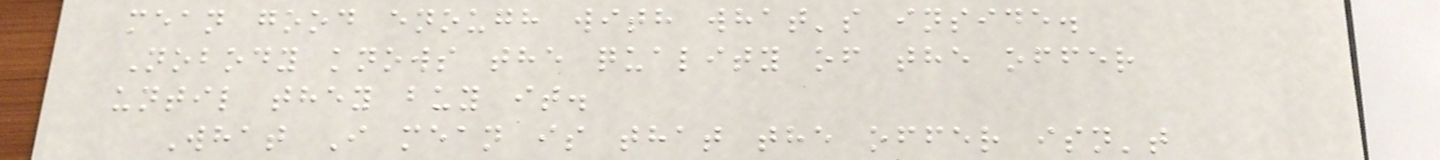mean good enough with what's inside.
Nobody knows the quality of the offer
until they buy it.
What I mean is that the offer isn't
